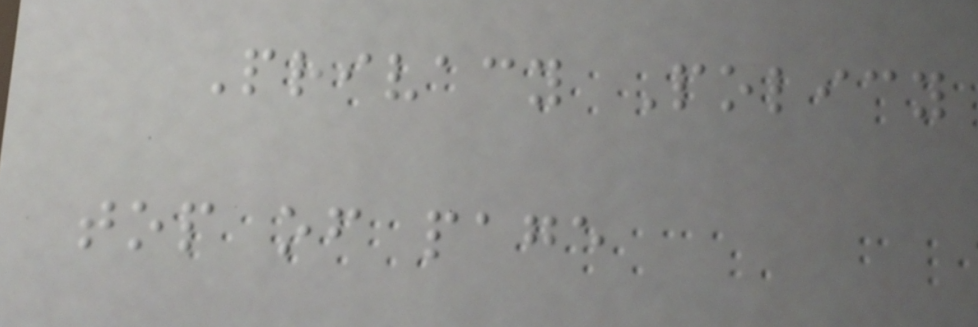Privacy Policy
top of page
